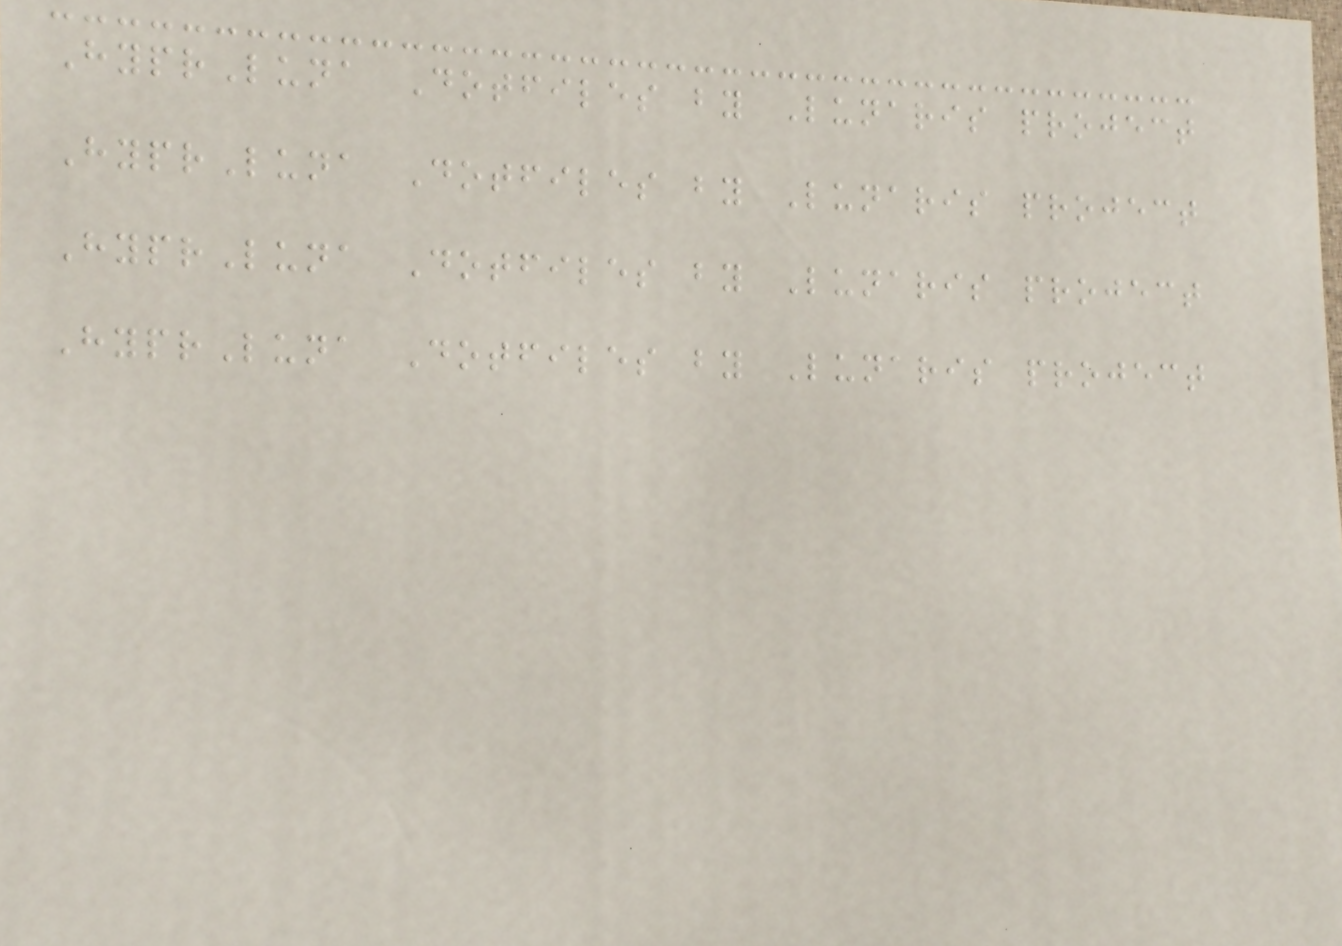HyprLuna Dotfiles by Lunaris project
HyprLuna Dotfiles by Lunaris project
HyprLuna Dotfiles by Lunaris project
HyprLuna Dotfiles by Lunaris project
